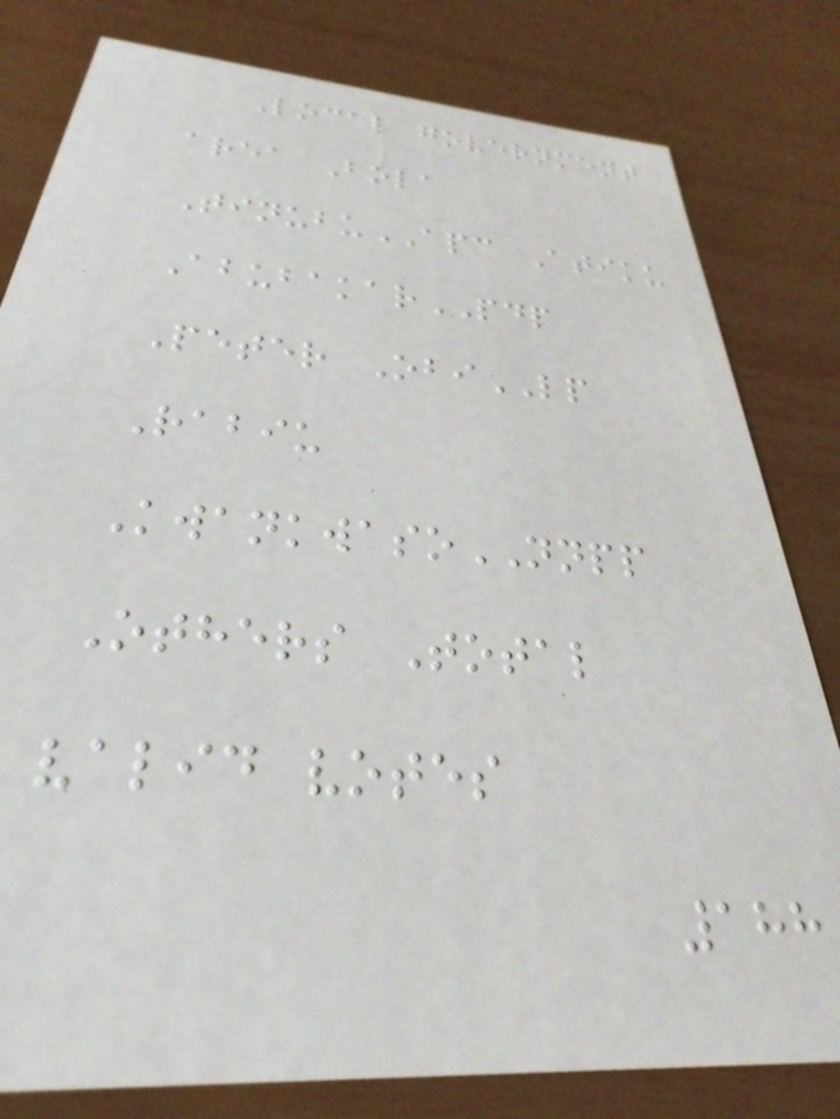Local government
area Bola
TinubuAPC Atiku
AbubakarPDP
Peter ObiLP
Rabiu
KwankwasoNNPP
Others Total
valid votes
188
